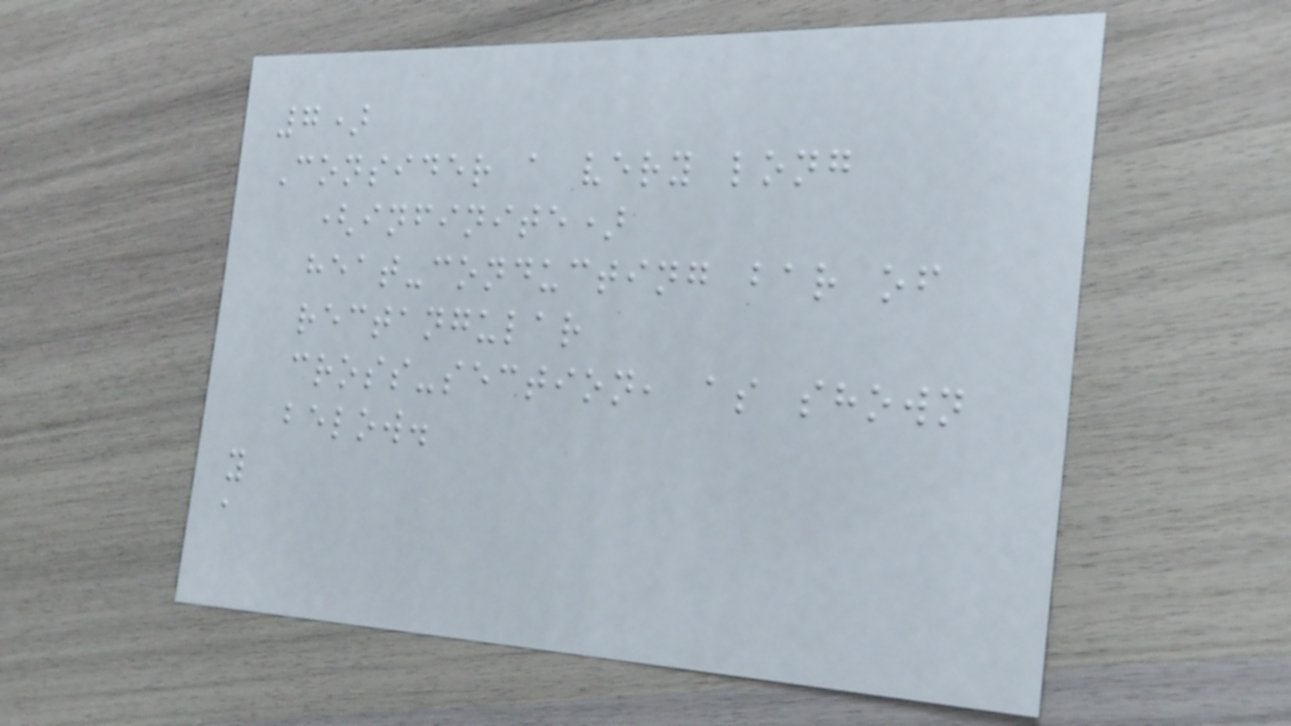7)
Consider a very long
(infinite)
heat-conducting bar of
rectangular
cross-section, as shown
below.
y
a
